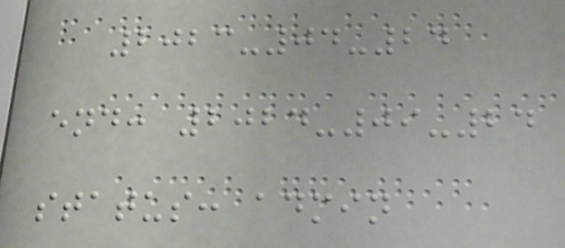2023-04-24
end: 2024-09-24
status: admin
